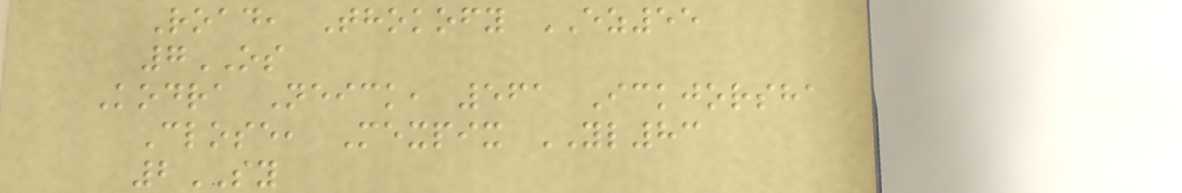Road, Thokofy EZ55
7OS
Kodra Neick, 561 Ickjorsha
Close, Mexpix YL83
2SY
